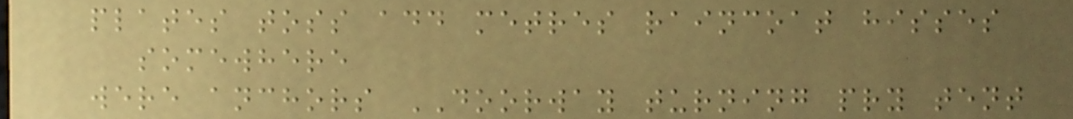plates toss add metres raincoat hisses
somewhere
were anchors DOORWAY turning pry tent
